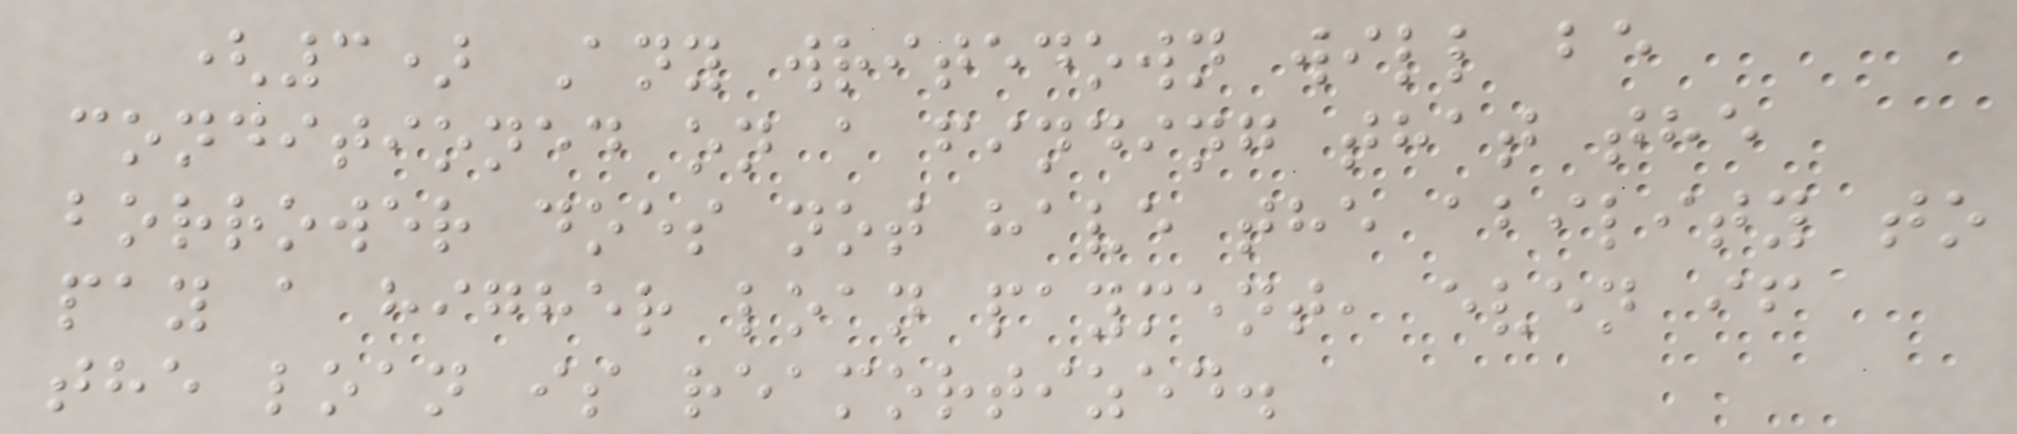(3) Any writedown will be
conditioned on a finding that the
borrower does not have the ability to
pay a higher loan payment, even if
the loan is reamortized.
